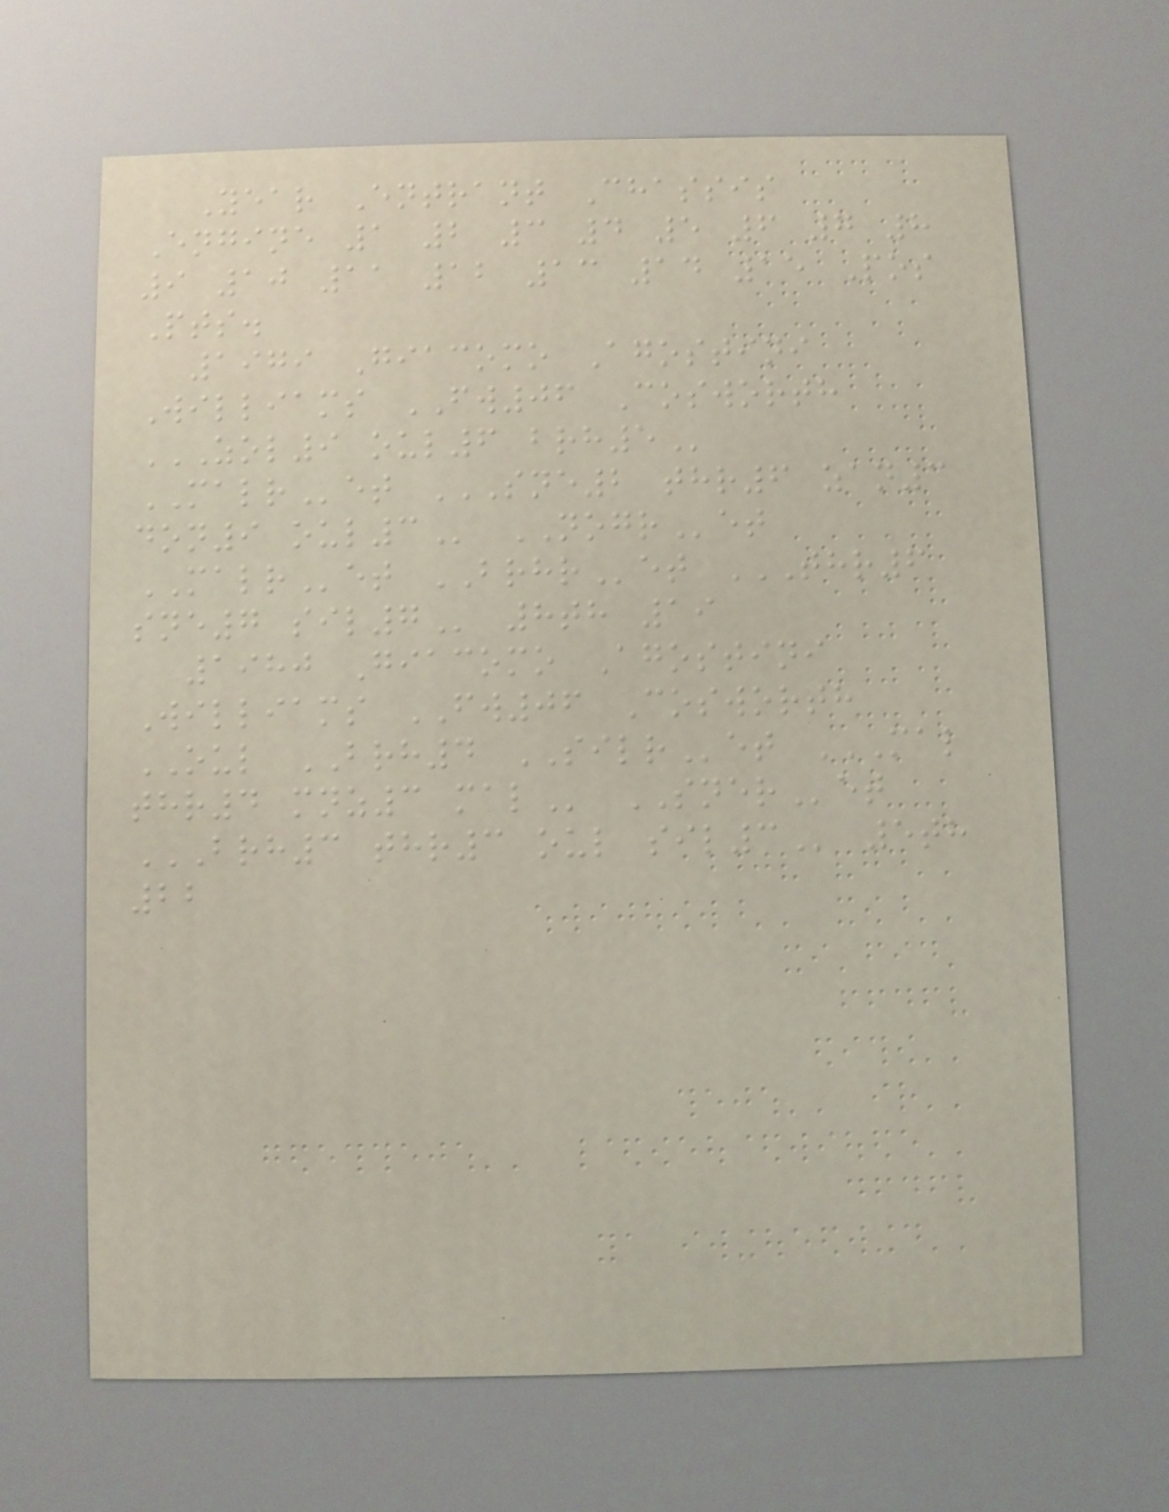Year Entrant Chassis
Engine 1 2 3 4 5 6 7 8
9 10 11 12 13 14 15 Pos
Pts.
1979 Giacomo Agostini
Williams FW06 Cosworth
ZOL9 OUL6 BRH5
MALRet SNE2 THR6 ZAN3
DON9 OUL3 NOGRet
MALRet BRHRet THR6
SNE7 SIL7 8th 19
1980 Giacomo Agostini
Williams FW06 Cosworth
OUL BRH4 SILRet MAL
THR4 MNZ3 MAL SNERet
BRH3 THR3 OUL SIL3 5th
22
